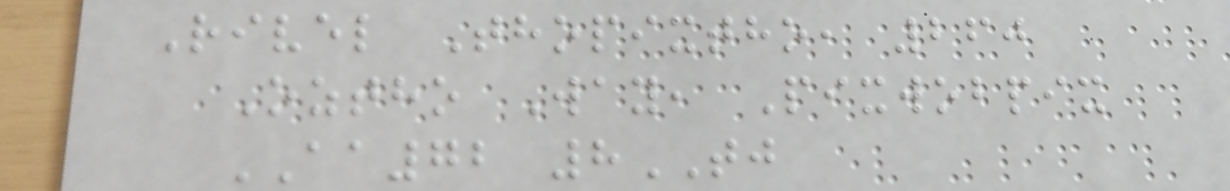Rivel Thopixtho, 260
Oztho Way, Pixwobpix
AA72 8TJ
